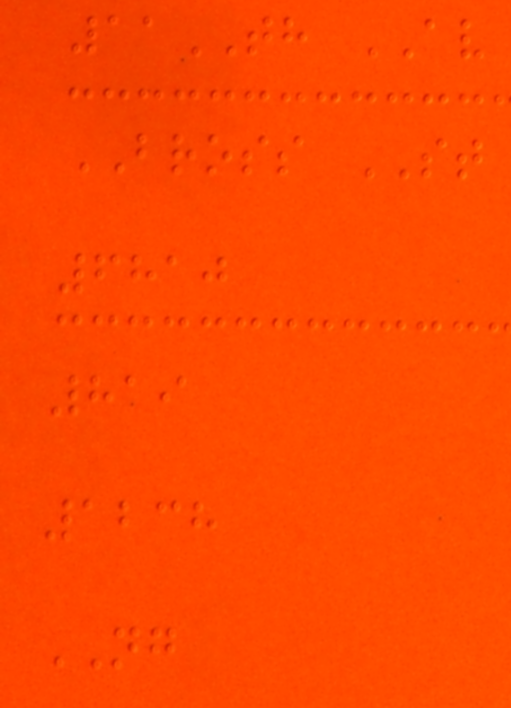11TH AV
BROSS ST
6810
819
1238
NG
